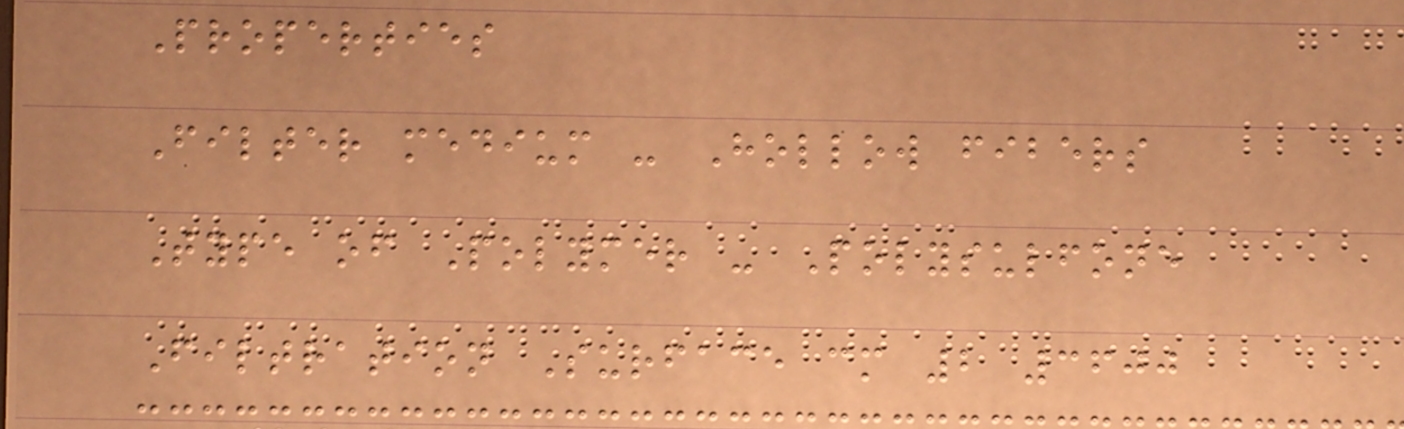Properties
Filter medium - Hollow fibers
Type of Polymer - Polysulfone
Filtration Surface cm 2 3600
